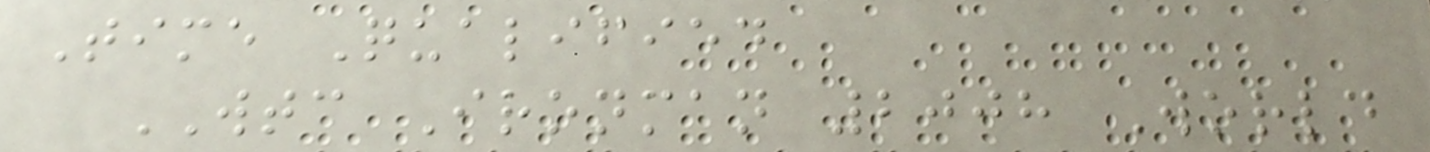Time Qualified
WTC Ironman 2008 World
